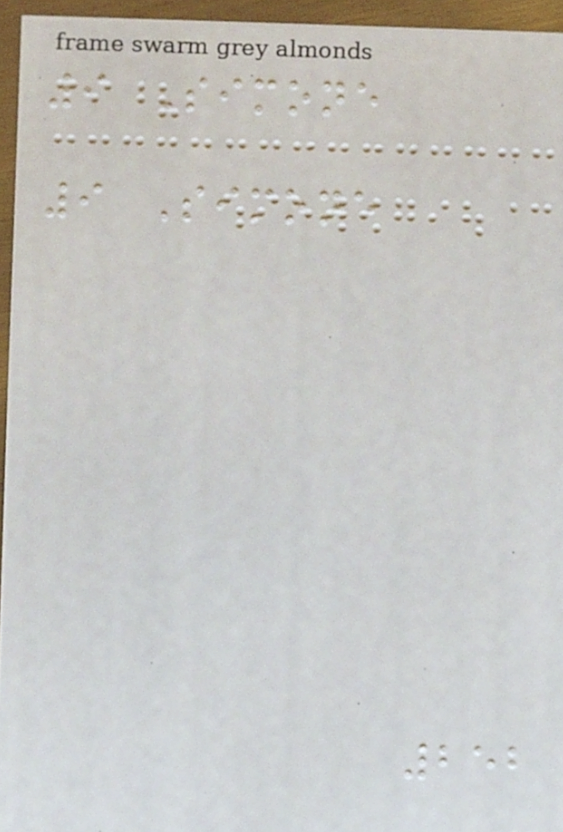9 Simone
9 Simone
252
